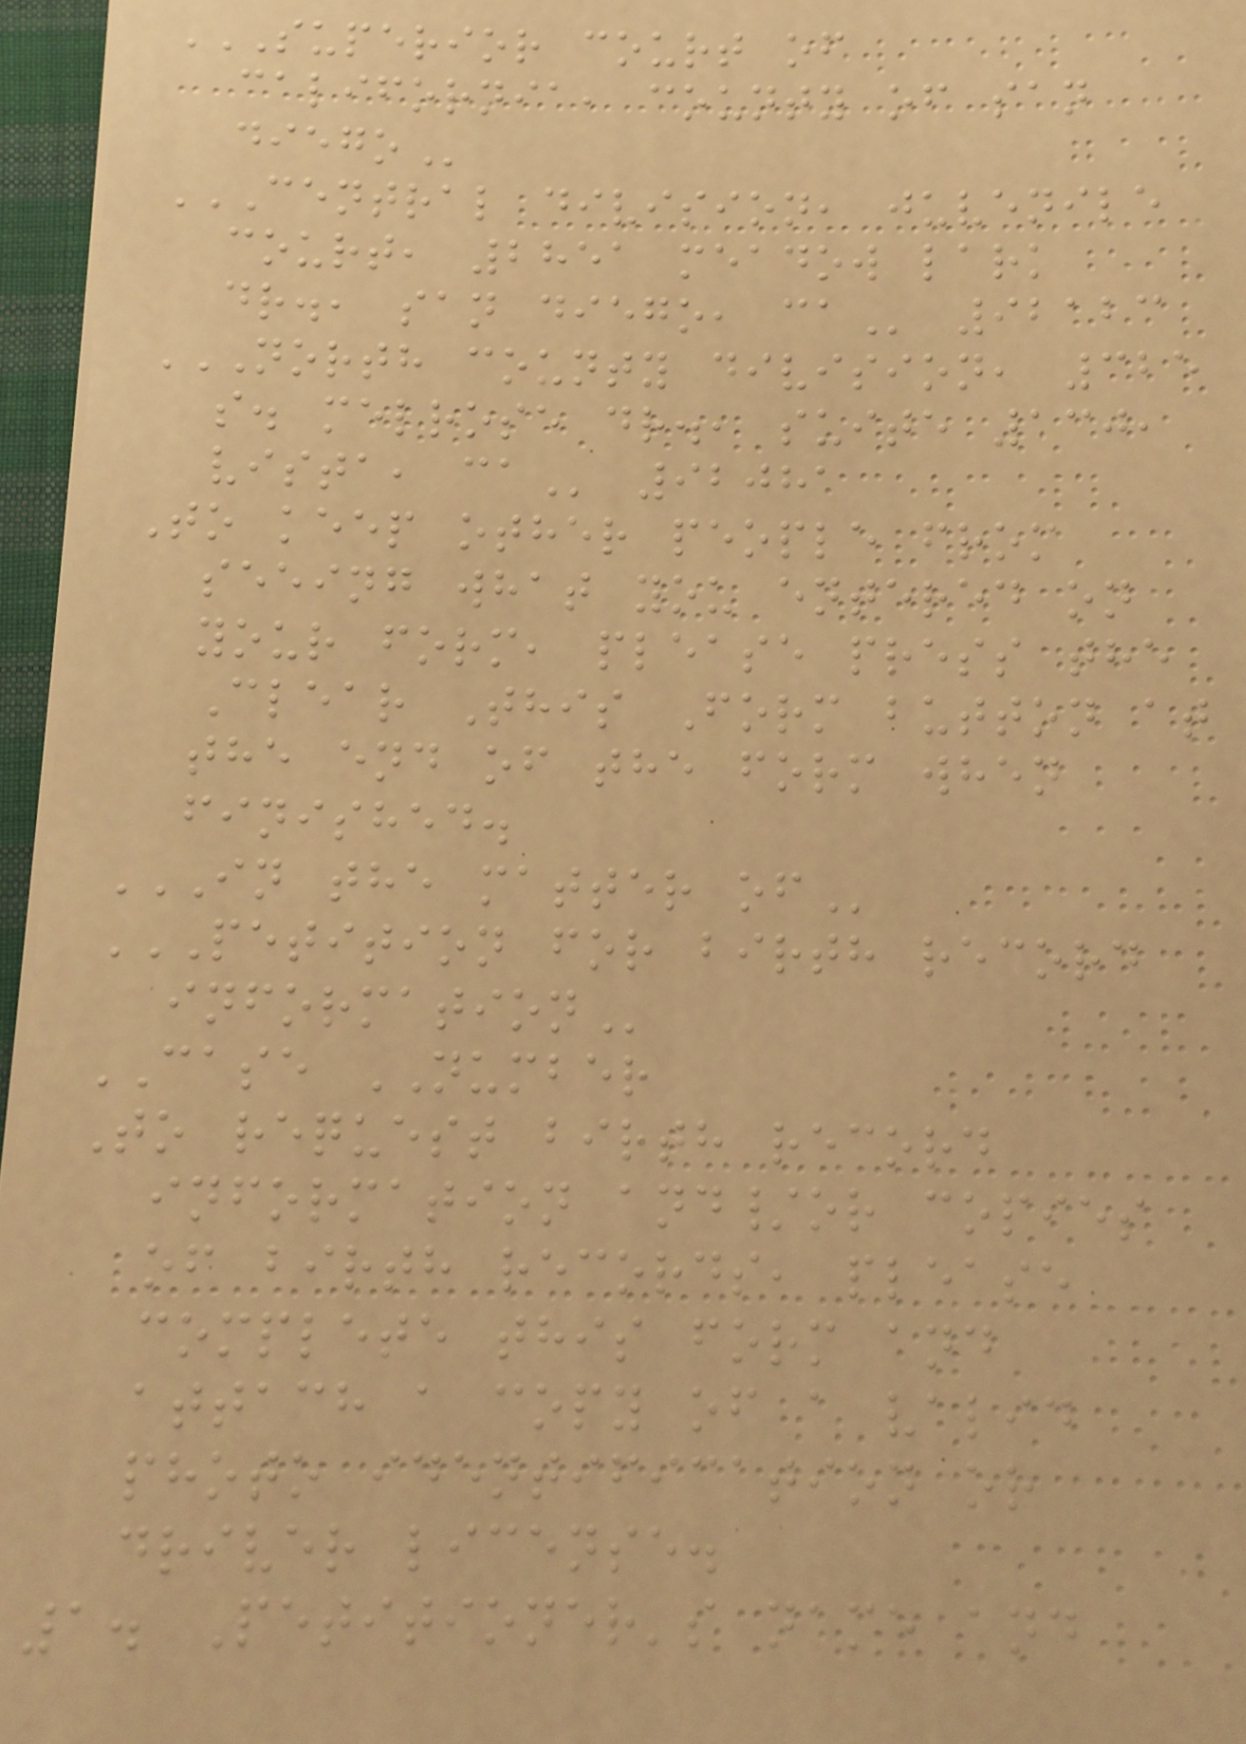SUPERIOR COURT OF
CALIFORNIA, COUNTY OF SAN
DIEGO
CENTRAL DIVISION, JUVENILE
COURT, 2851 MEADOW LARK
DR., SAN DIEGO, CA 92123
NORTH COUNTY DIVISION, 325
S. MELROSE DR., SUITE 130,
VISTA, CA 92081
To keep other people from
seeing what you entered on
your form, please press the
Clear This Form button at
the end of the form when
finished.
IN THE MATTER OF
PETITION FOR BIRTH RECORD
INFORMATION
CASE NUMBER
To request birth record
information and/or copies
of birth records, please
complete this form and
attach a copy of a valid
photo identification or
driver license.
1. Petitioner's name and
